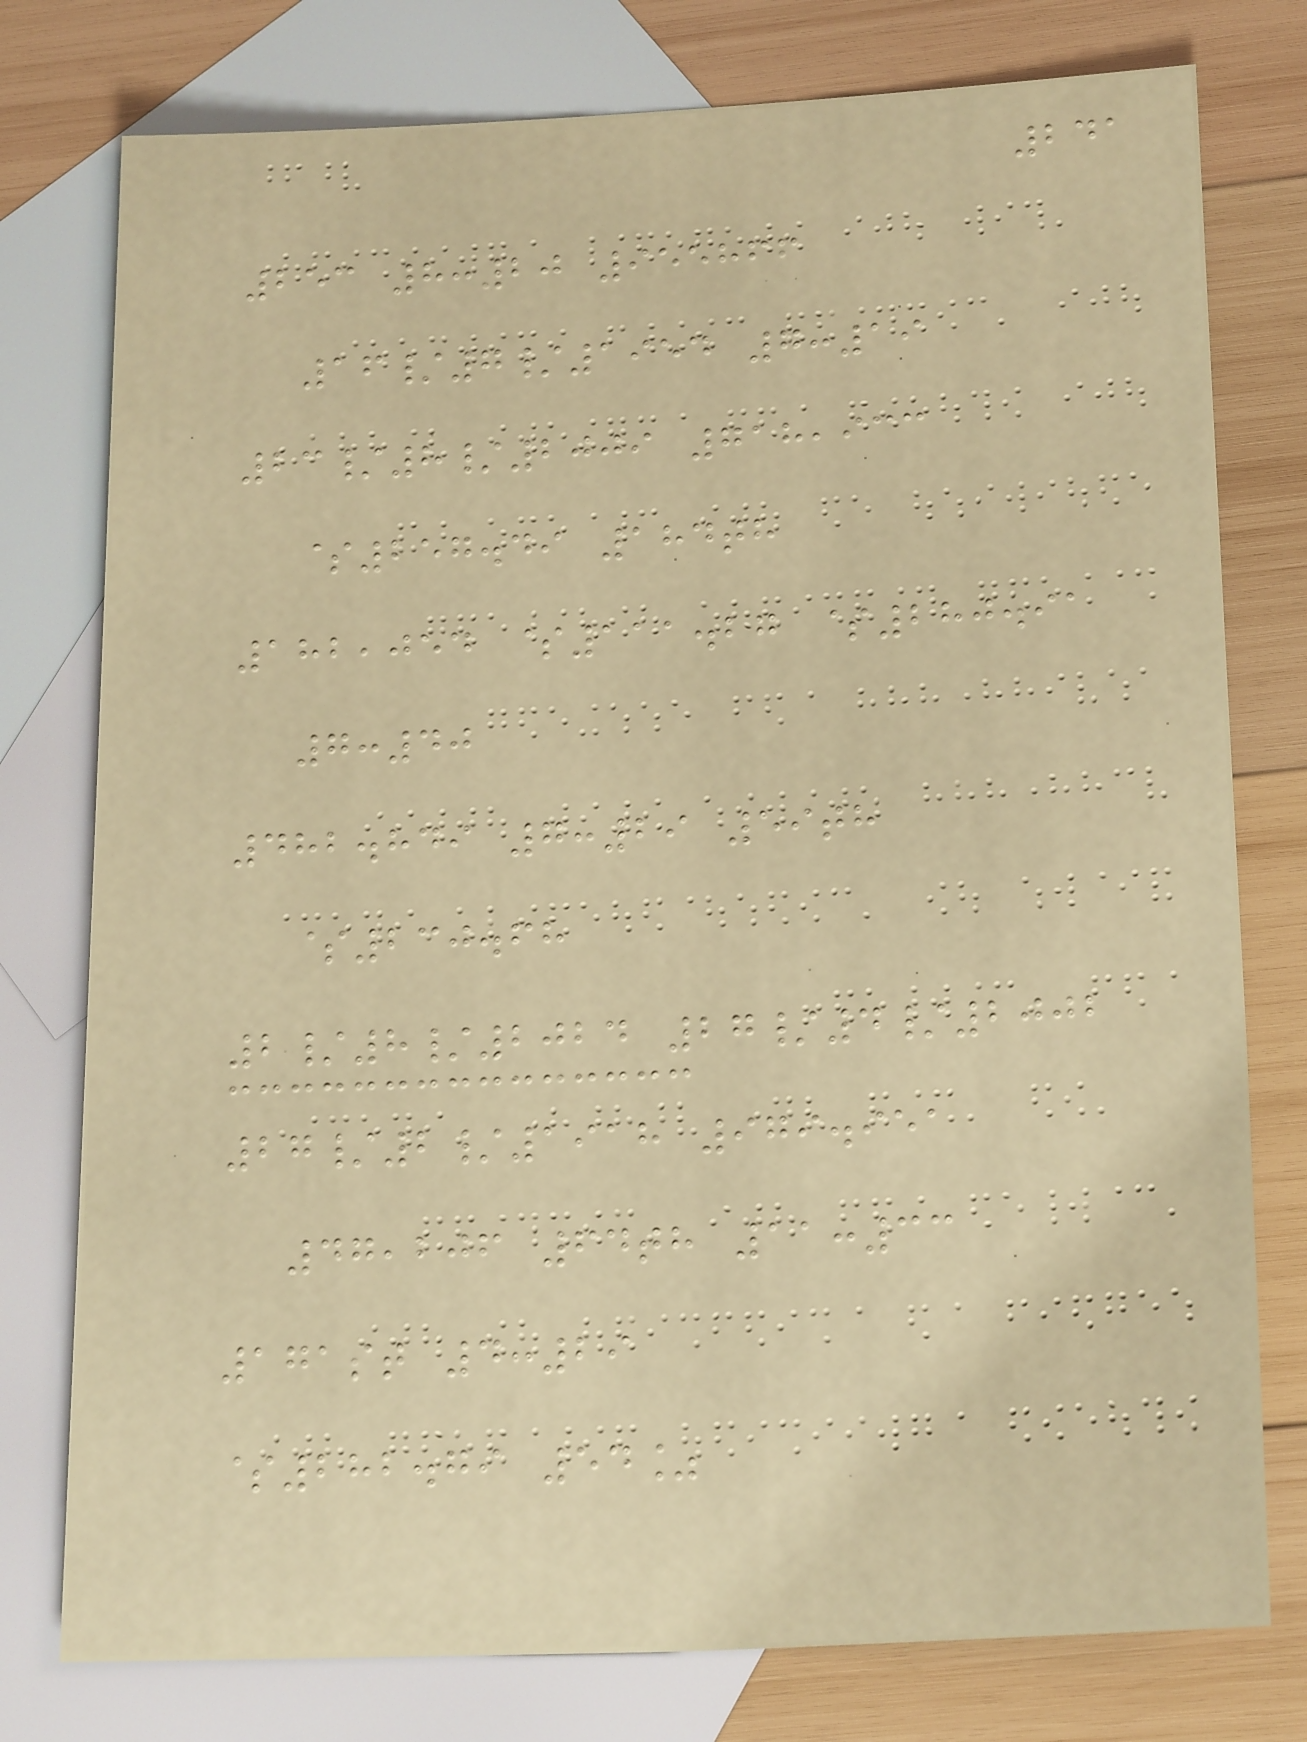241
253 8:20 955866
16/7/1954 7:19
23/8/2009 718,933
$257.49 184th
182,054 $111.27 $280.91
7:40
482.849 7:29 59th
$230.68
2/8/2024 27/4/2002
27/2/1918 979.951
47,206 64th 11:33
171st 4:29
$282.79 54%
